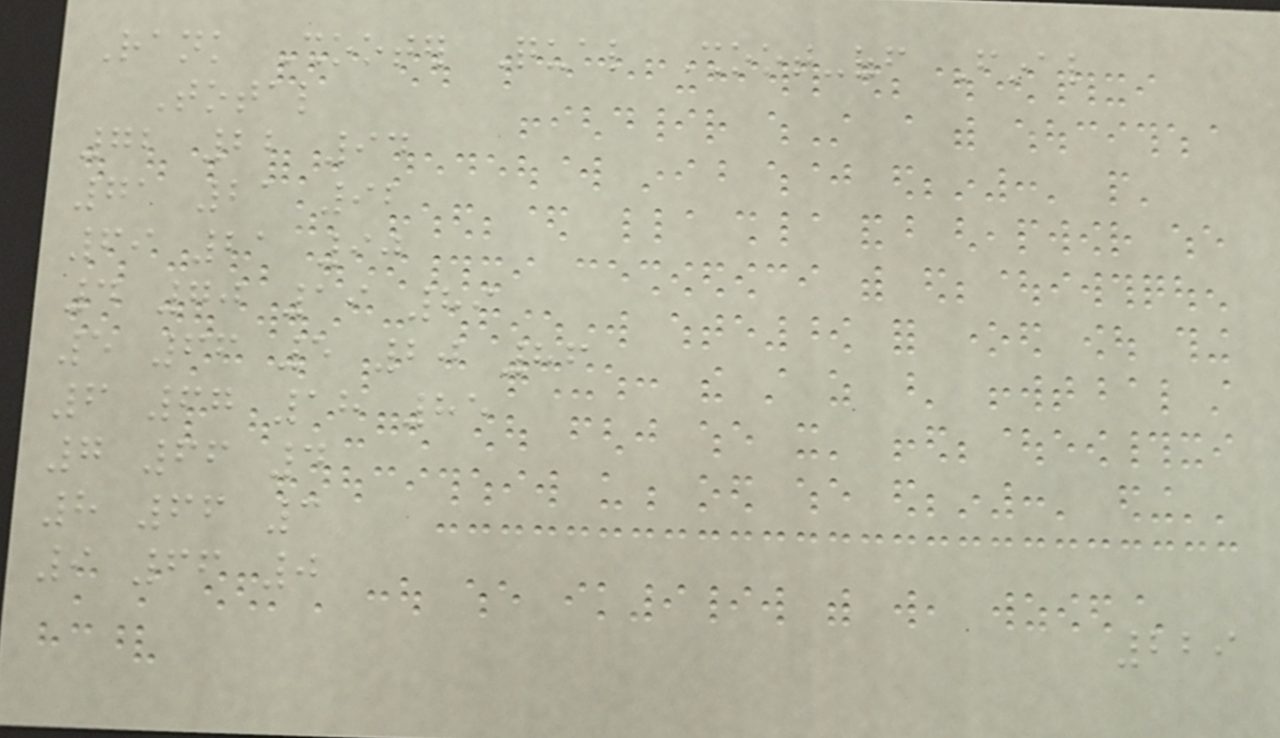Rank Shooter Qual Shoot-off Final
Total
72 22 94
71 21 92
69 21 90
4 70 19 89
5 66 5 20 86
6 67 18 85
7 66 4
8 66 3
9 66 0
229
